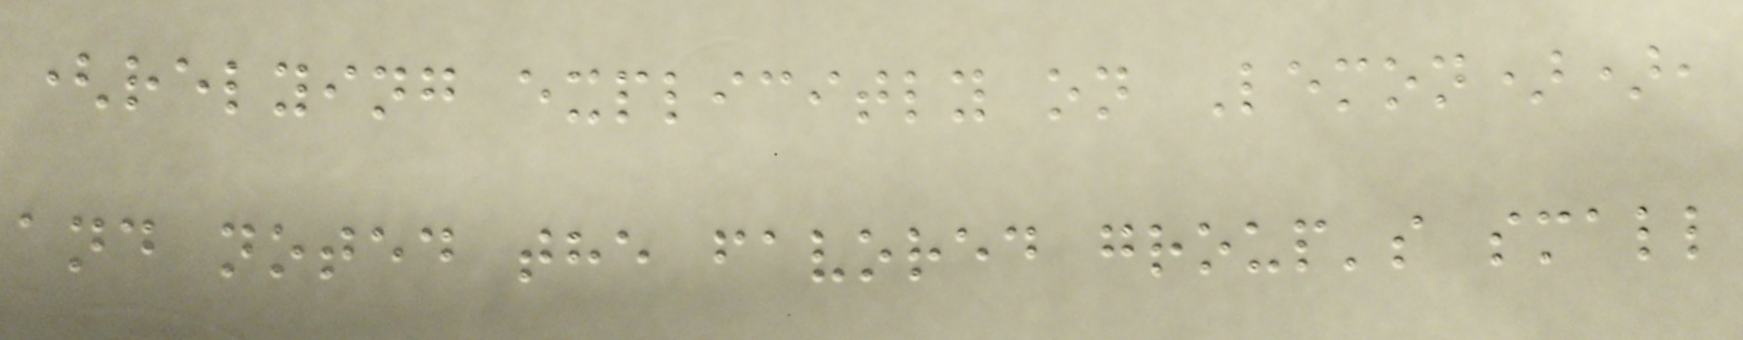(relying explicitly on Lemon)),
and noted the favored group's small
